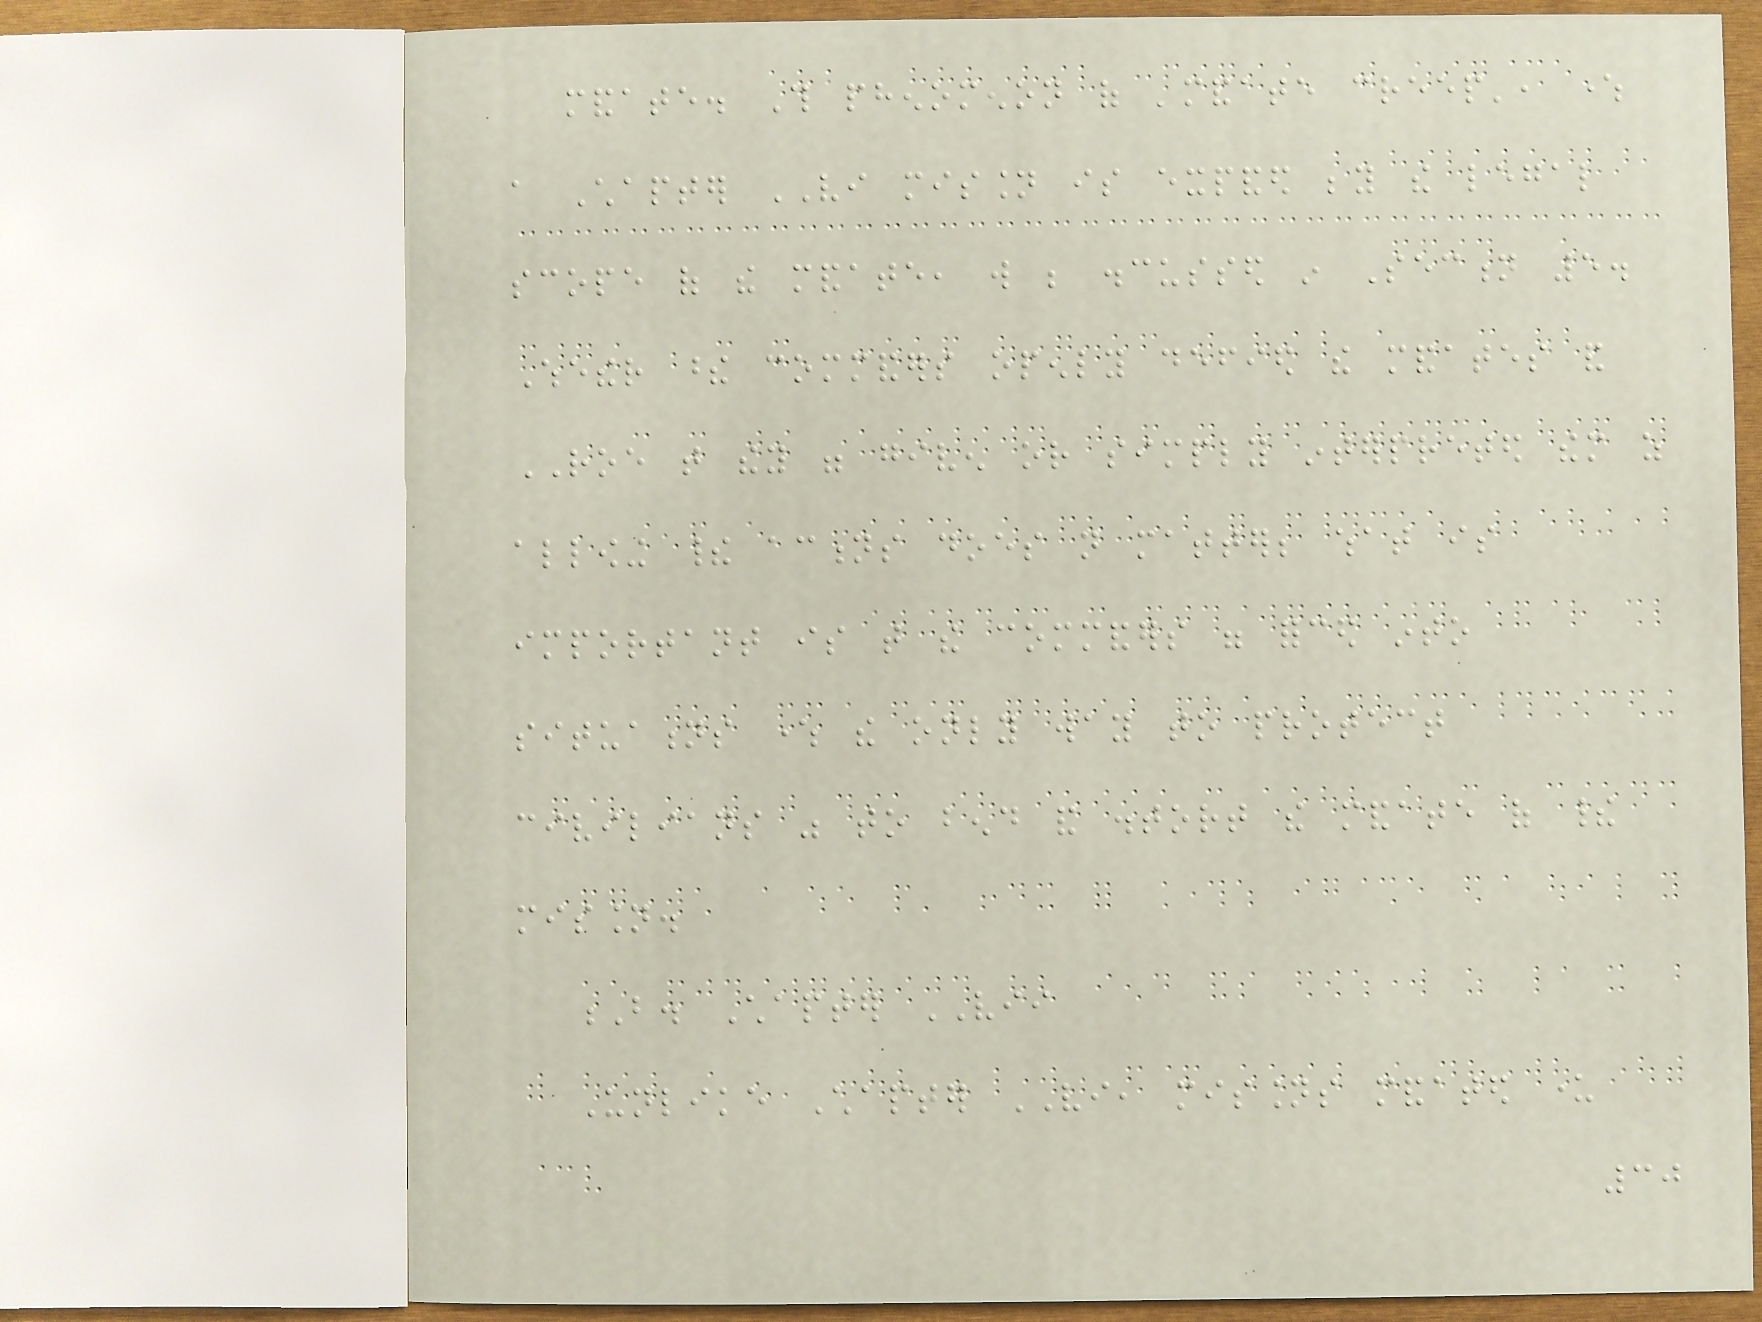mandate. This phenomenon of 'mandate creep', where
a Chapter VI mission is expanded beyond the legal
scope of the mandate, will be discussed in Section 5.
Whether these commanders openly defied the mandates and
ROE that they were given or simply interpreted them as
allowing their actions does not matter; what is
important is that the commanders were forced into
situations where the only way to protect
civilians was to bend and distort the mandate of their
mission.
B. Chapter VII
Unlike Chapter VI, missions mandated under
30
